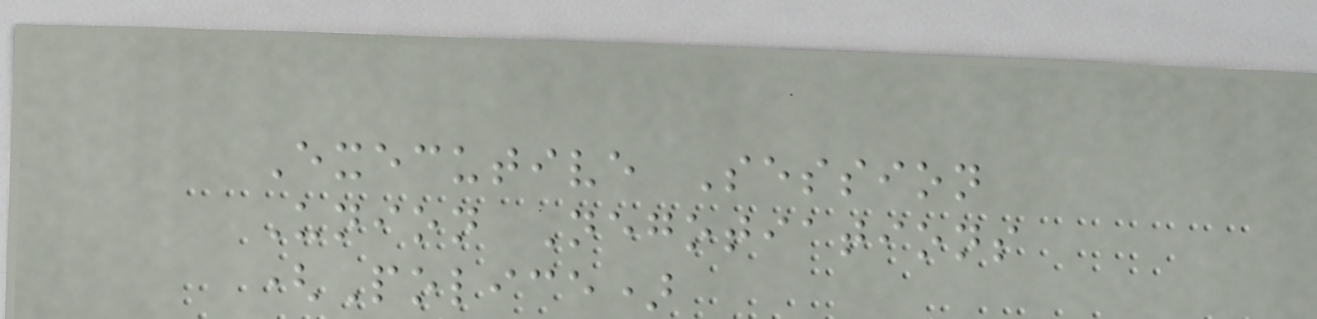Executive Session
Union Negotiations
(Police)
